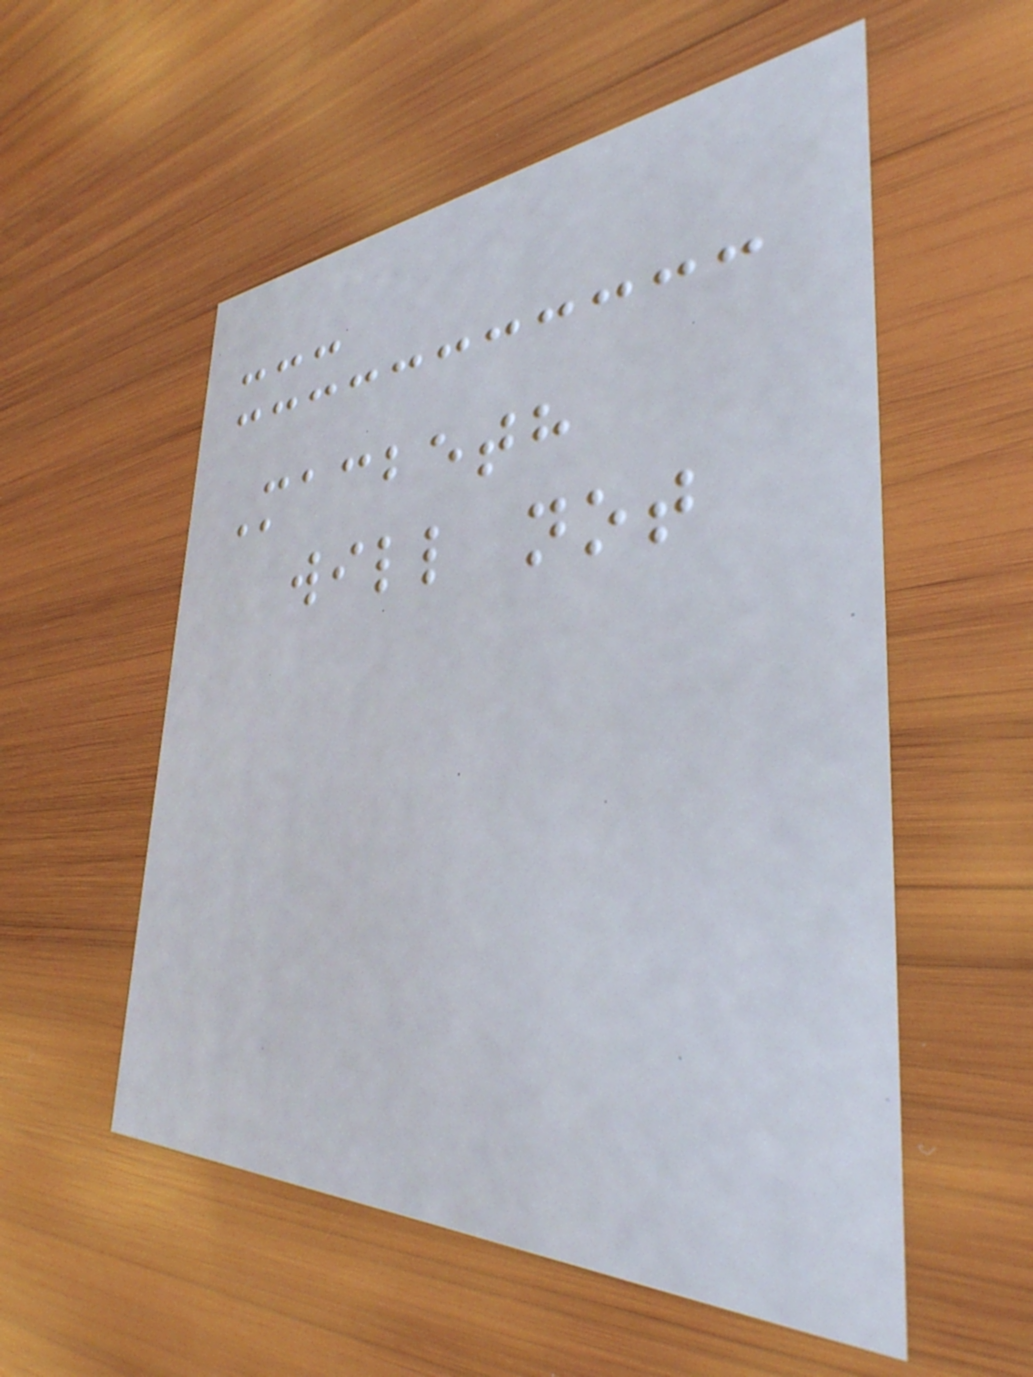---
Macbeth
will not
